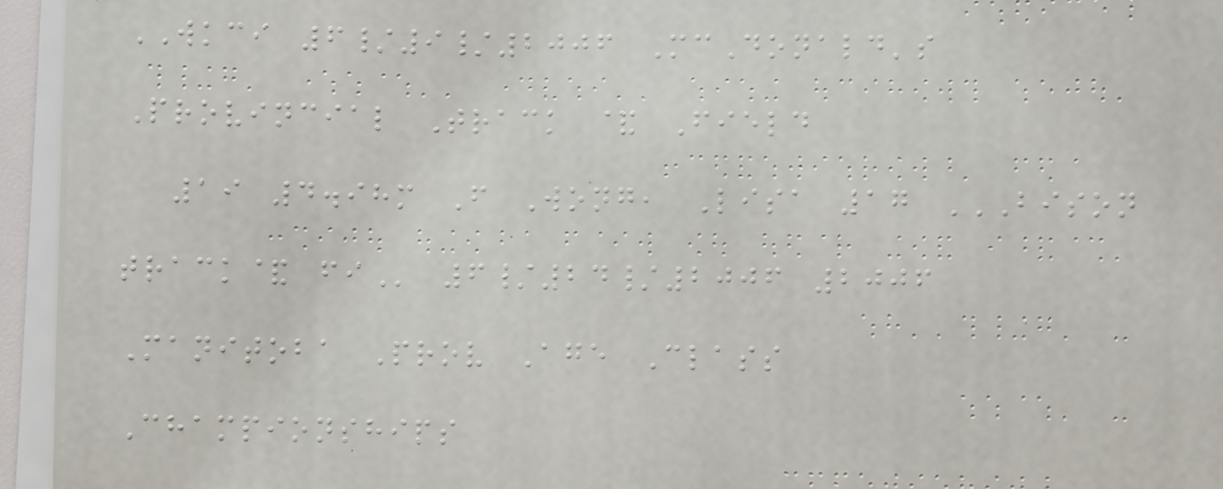WKCI 6/9/2006 McDonald's
Provincial Track & Field
19 4.98m F Wong, Lisa 17 BISON
TRACK& FI 6/24/2006 2006
Manitoba Prov Age Class
Championships
